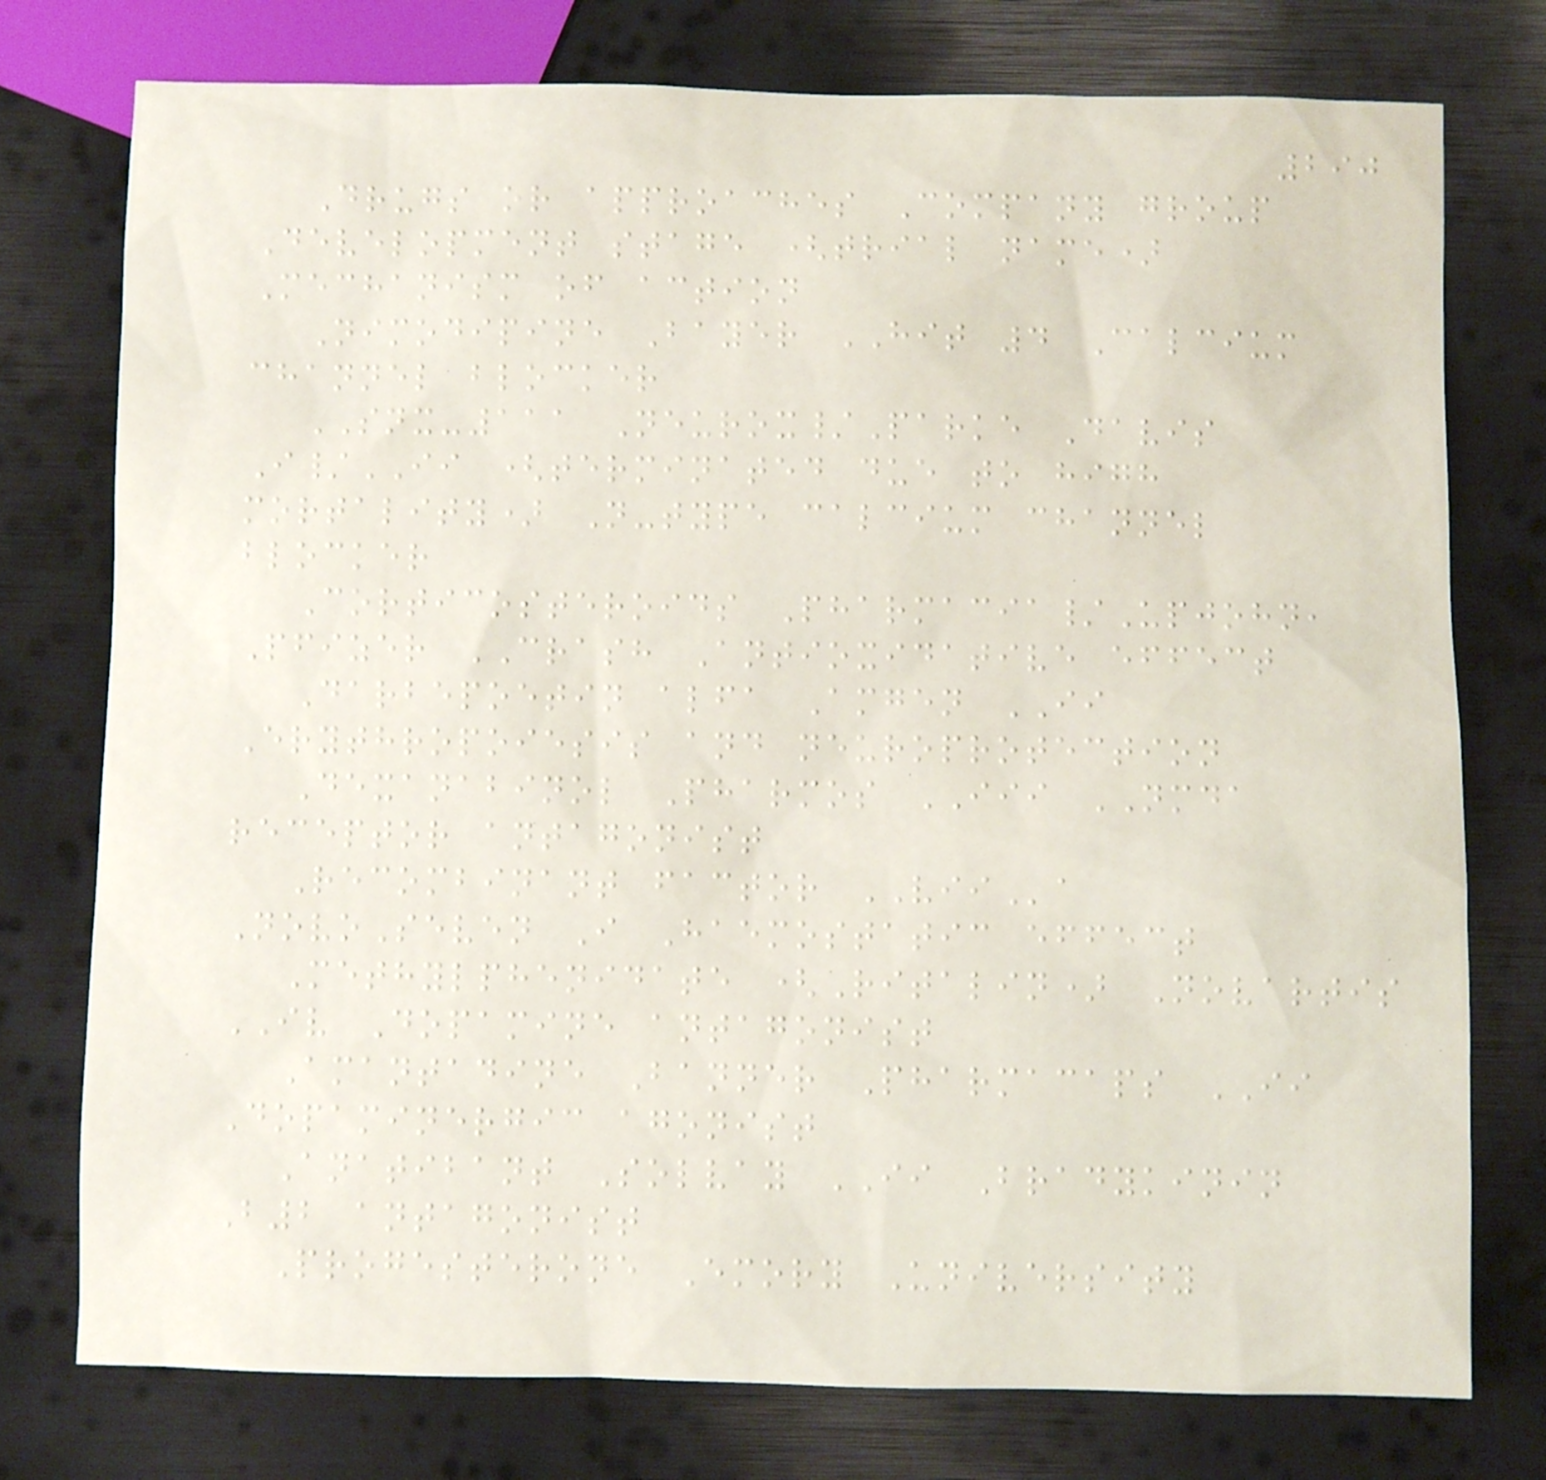290
Drugs or approaches Company group
Development stage (trial name)
Mechanism of action
Nimodipine Bayer HIT 4 Calcium
channel blocker
SNX-111 Neurox/Parke Davis
I/II (terminated due to high
mortality) N-type calcium channel
blocker
Corticosteroids Pharmacia/Upjohn,
Pfizer CRASH Antioxidative effect
Darbepoetin alfa Amgen II
Erythropoiesis and neuroprotection
Dexanabinol Pharmos III NMDA
receptor antagonist
Recombinant factor VIIa
NovoSeven I Haemostatic effect
Methylphenidate (Ritalin) Novartis
IV Dopamine antagonist
Amantadine Banner Pharmacaps II
Dopaminergic agonist
Anatibant Solvay II Bradykinin
B2 antagonist
Progesterone Emory University
